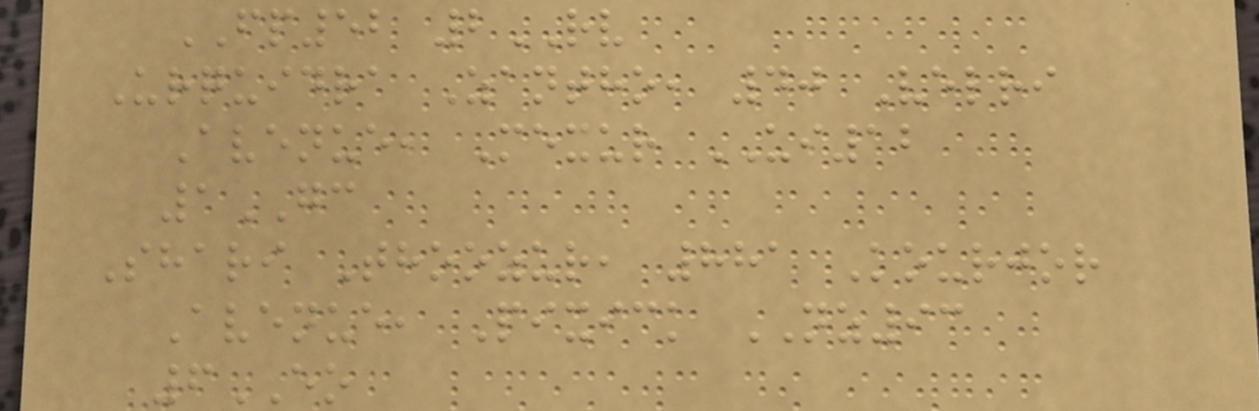FP52 2RV
Urquidra Zantho, 40 Velri
Avenue, Mexur UI12
1GC
Shari Thoozur, 881 Kourjor
Avenue, Pixick NZ93
6EO
